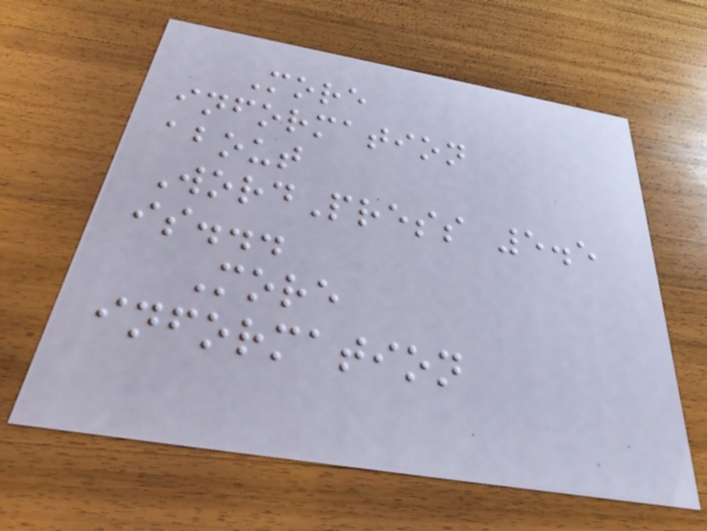More
information
about
WordPress 5.5
is...
More
information
